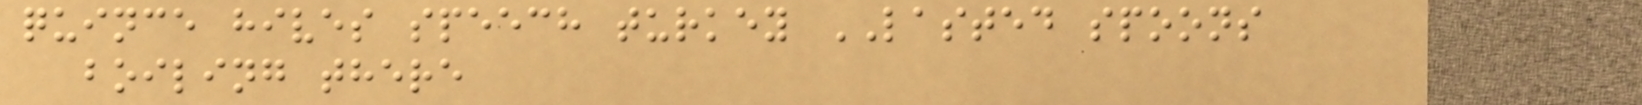quince hives speech turkey LASTED spoons
boiling there
